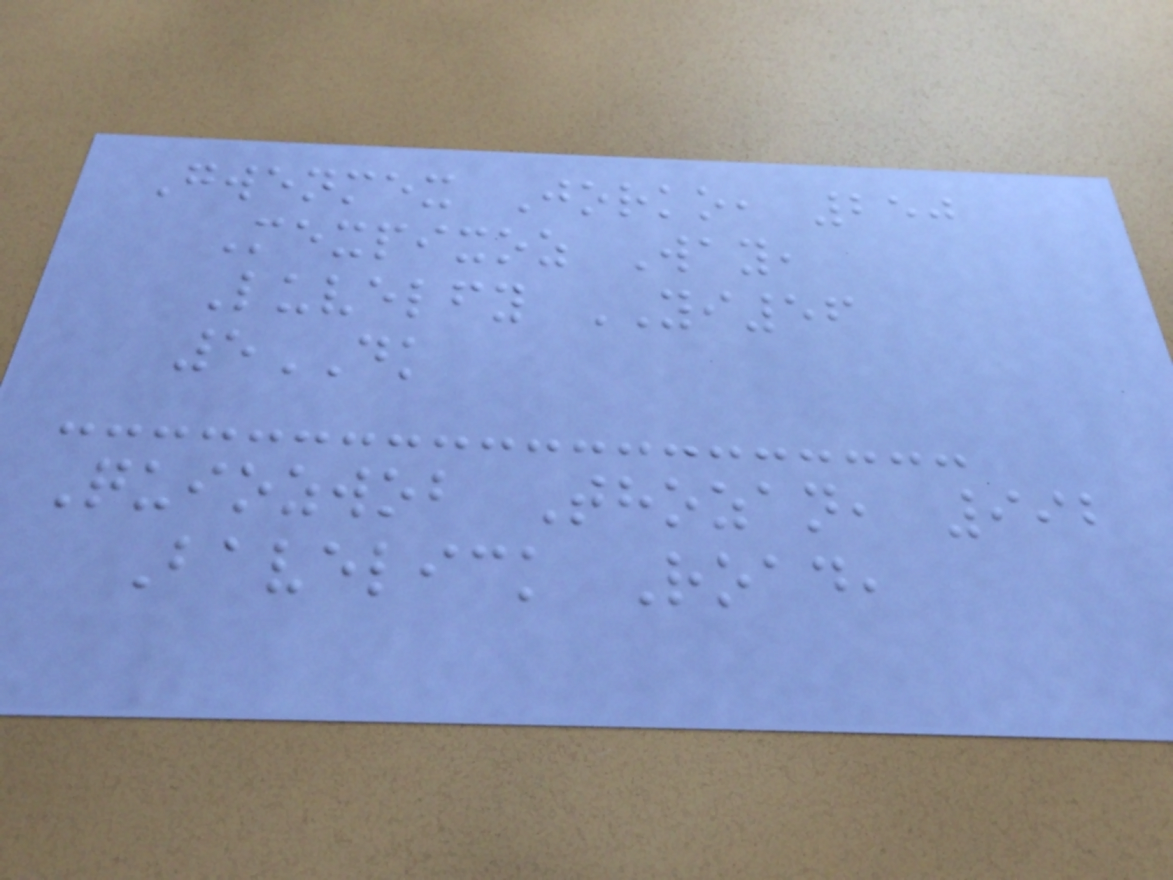Gwenmex Jorko, 250
Mexpixoz Way,
Luvelfy YI56
5DK
Quiozwob Thozan, 992
Bavelick Road,
